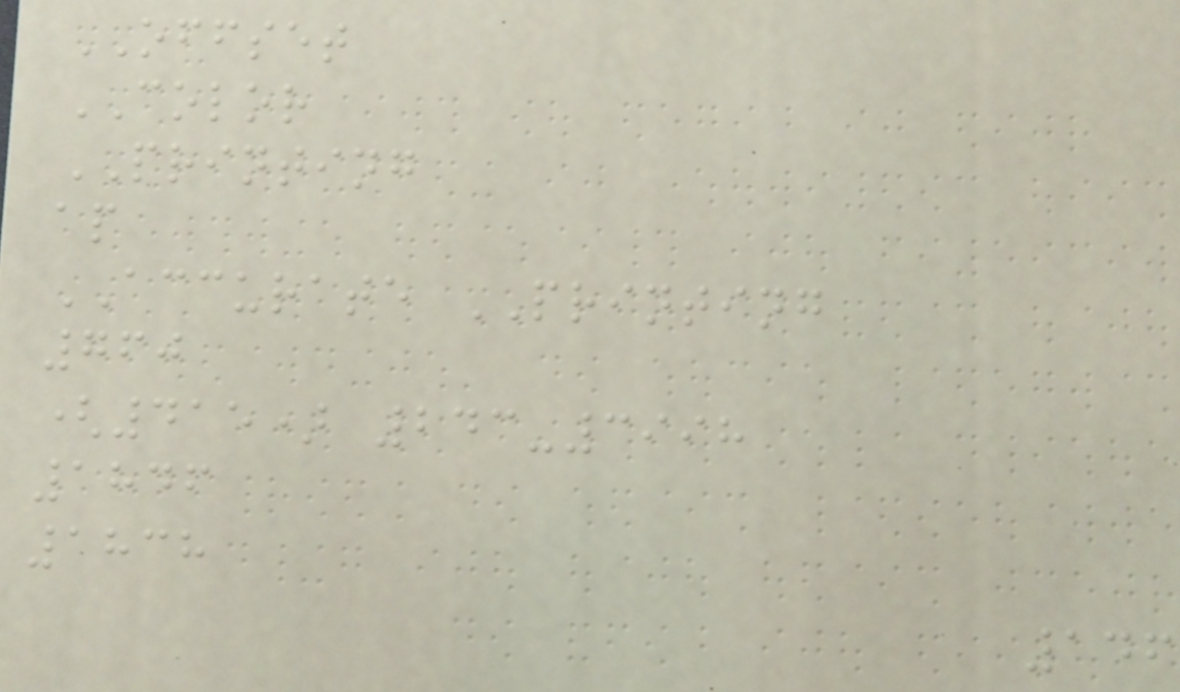OFFSET
COLOR
PRINTING
ap
ACCURATE PRINTING
760
(415) 243-3998
1846
1838
146
